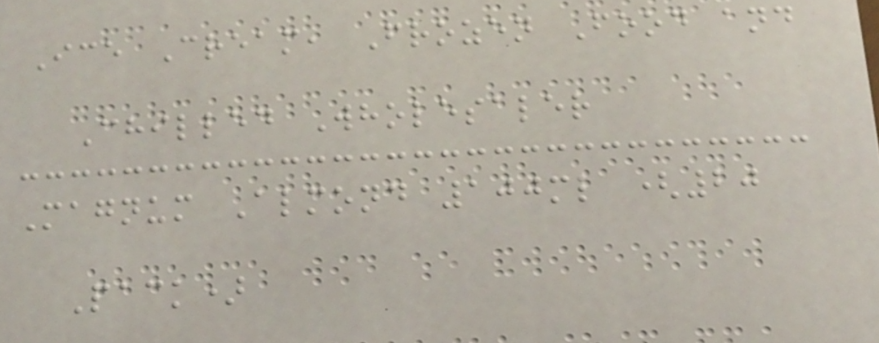Ice Cream, Frozen Food and
Chilled Wholesaler
Magnum Almond 100ml (20
Pack)
